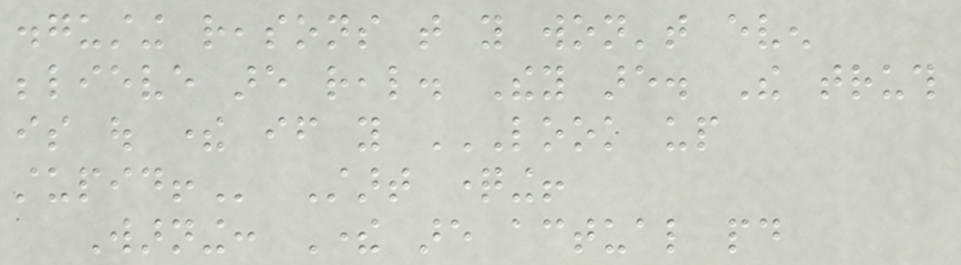disgusting reasons that you won't even
believe are real. They are. The truth
is out there if you LOOK UP
STUPID! Start questioning!
Warning: There are actual paid
